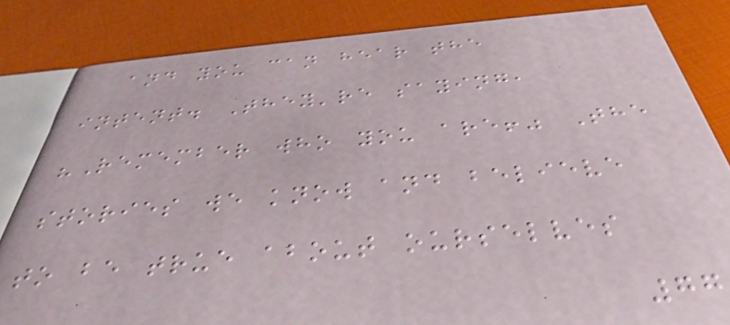and you can hear the
intent. They're saying,
"Remember who you are!" The
stories we know and believe
to be true about ourselves
77
